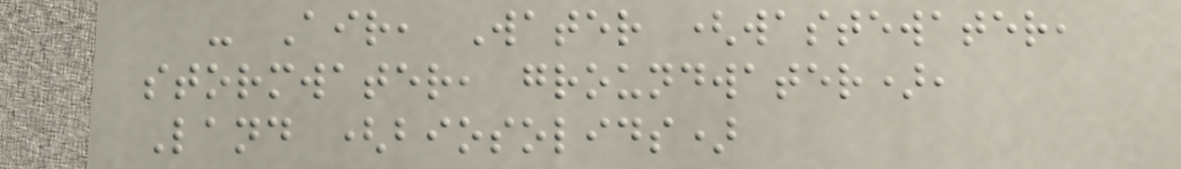- Air, Water (wastewater,
stormwater, groundwater),
Land (biosolids)
